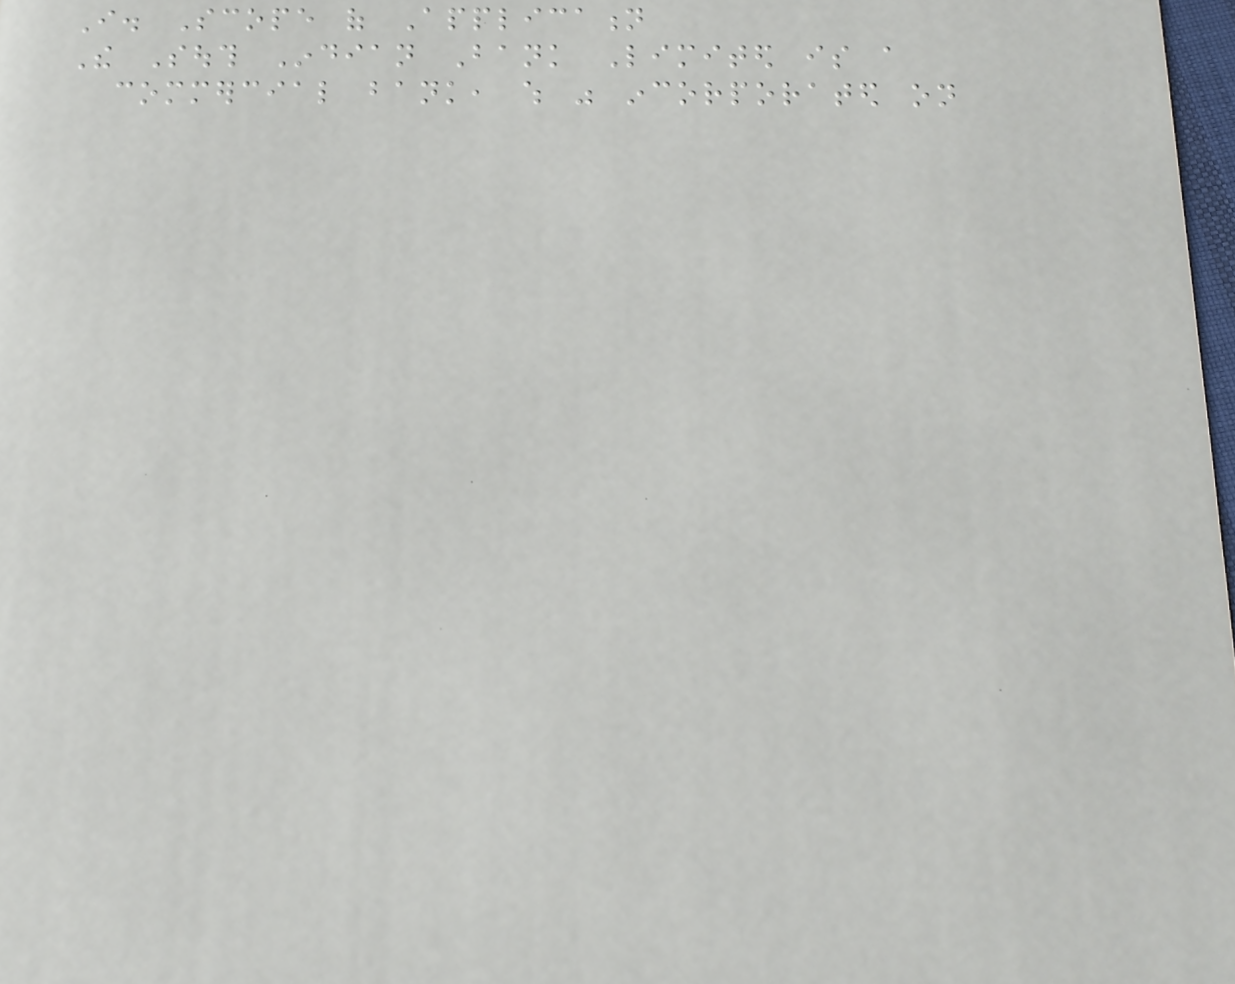I. Scope of Application
The South Indian Bank Limited is a
commercial bank, which was incorporated on
